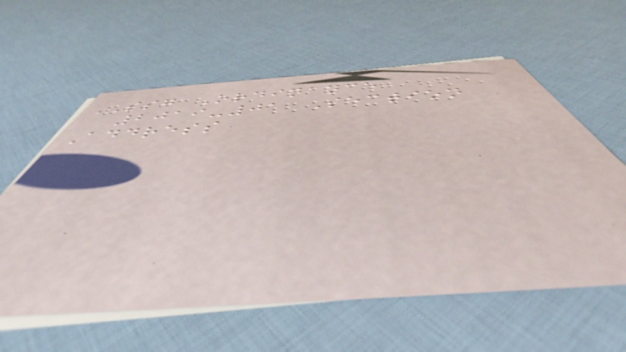SSG Ordinance
2019-01 Section
Address
